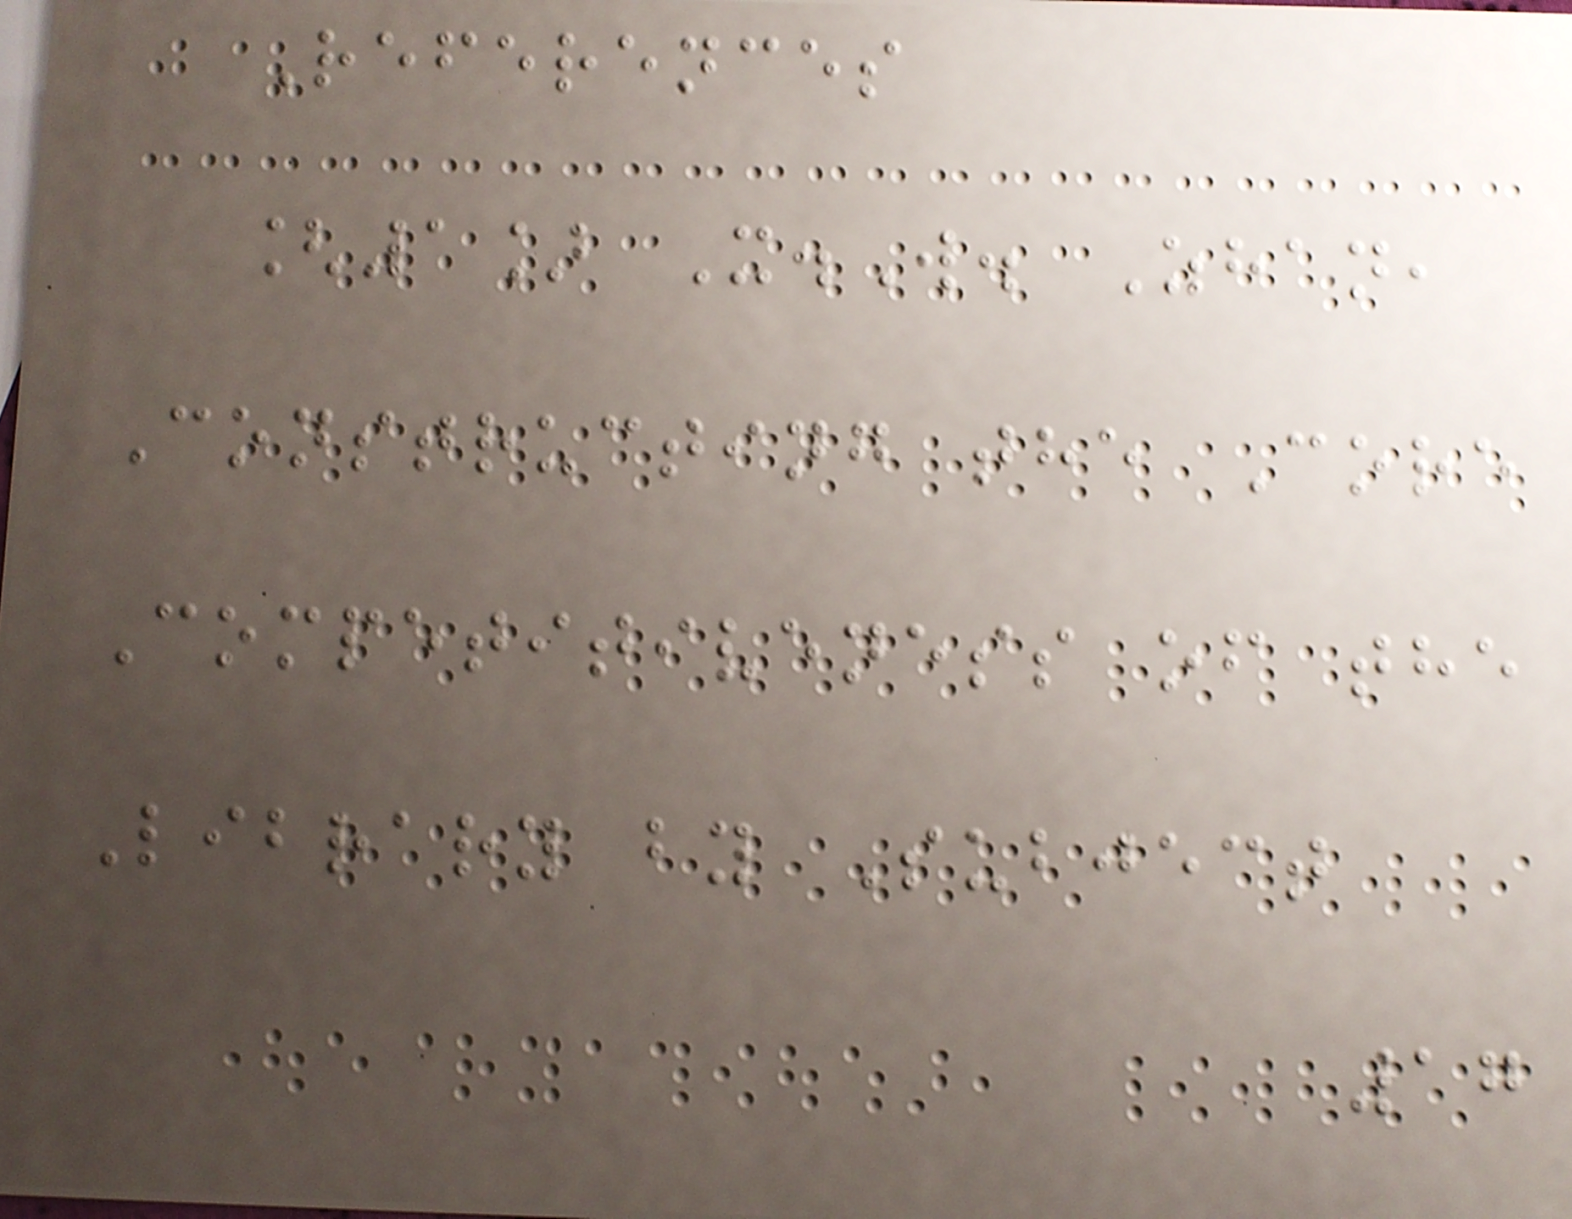References
[1] X.W. Zhan,
Constructing the Core
Competitiveness of the
Library by Subject
17
